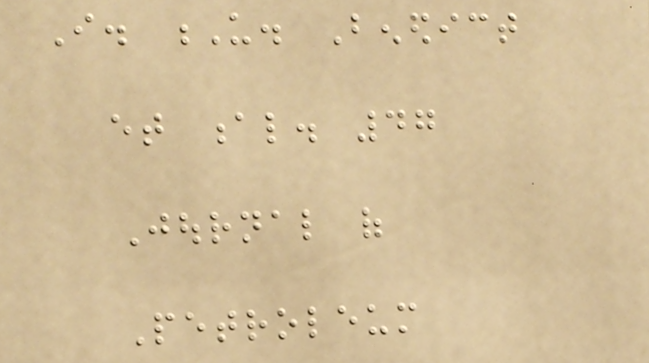I. U. Benedict
et al. 47
Journal of
Petroleum
